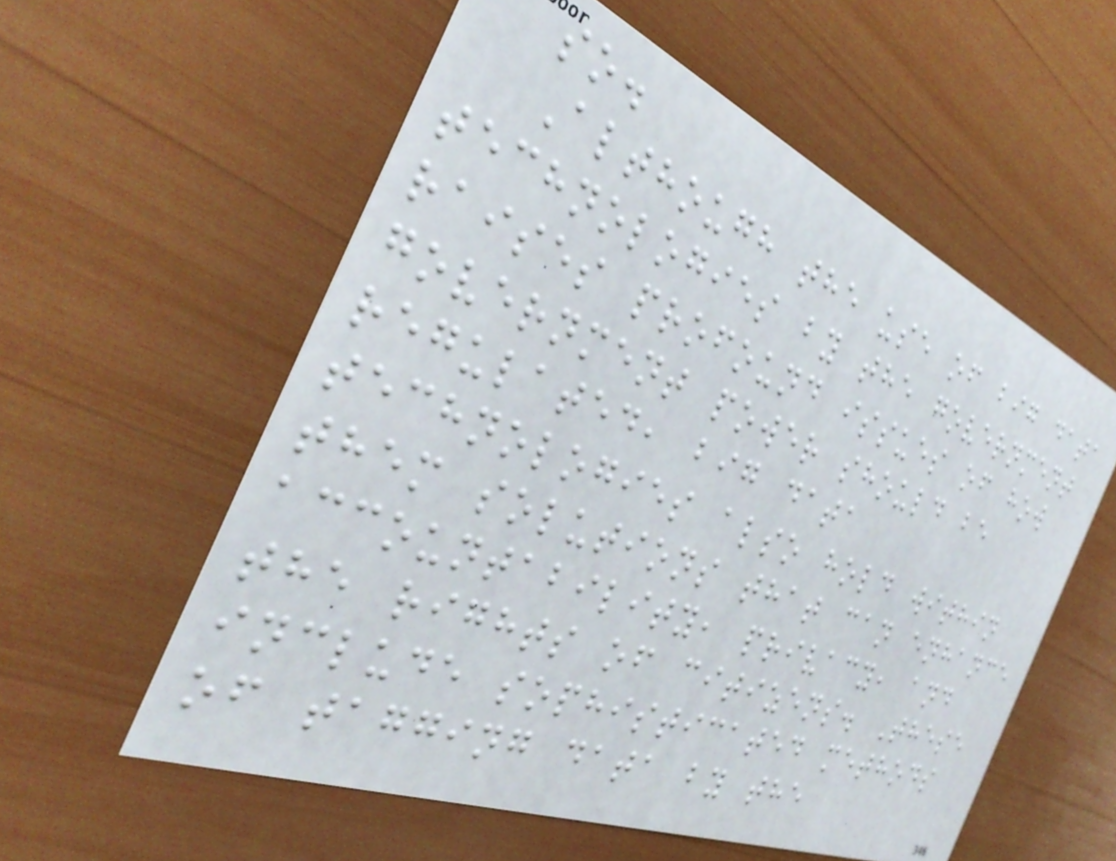so.
Although the use of big data
technologies by the government
raises profound issues of how
government power should be
regulated, big data
technologies also hold within
them solutions that can enhance
accountability, privacy, and
the rights of citizens. These
include sophisticated methods
of tagging data by the
